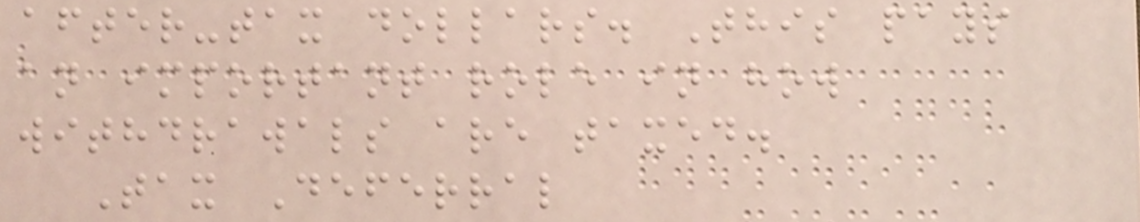after-tax dollars. This pays
an important role in how
withdrawals are taxed.
Tax Deferral
